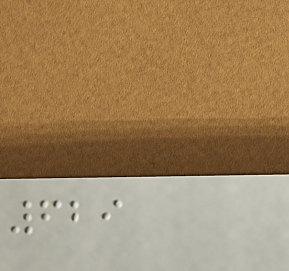629
